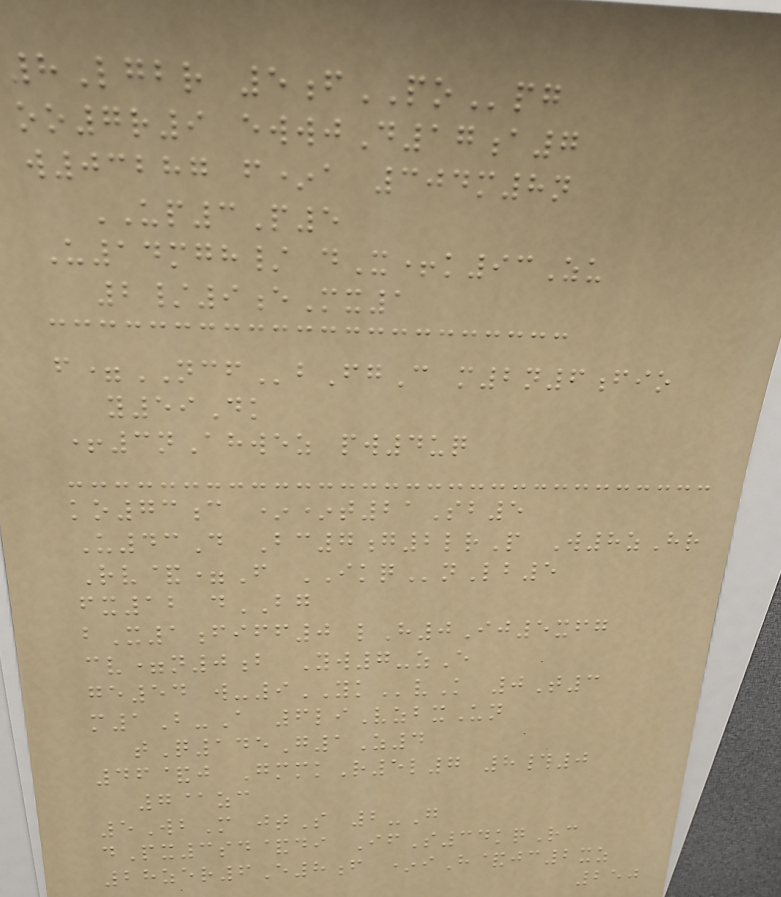8Lgbr 5fPOpg
oo7r9 ewwjD17a7
w03287 f*a 304m8n
UP3P5
U14mgh/ dX+k93Zu
2/9eMx1
f=NCFbFgC m2n6fio
y59Dk
+3nAhwez pw4uq
ko73c **t21Sb5
U43D Bc7g2lrP W8zHr
Rv&=F IKQnLb5
fx12 dBG
bX1fiff0 lH0Ij5xfg
cv=n0b Yw7-zE
ge54 w-9YKvK 0T3
m1B-A 6liVzbxUn
tQ145G1Z4
46&j GmmkR5l7 8#0
7@zc
5WbM jtS 2-G
dPx3sd&di IfS34kqRc
28zer6E8f *iH&jc2xz
250
